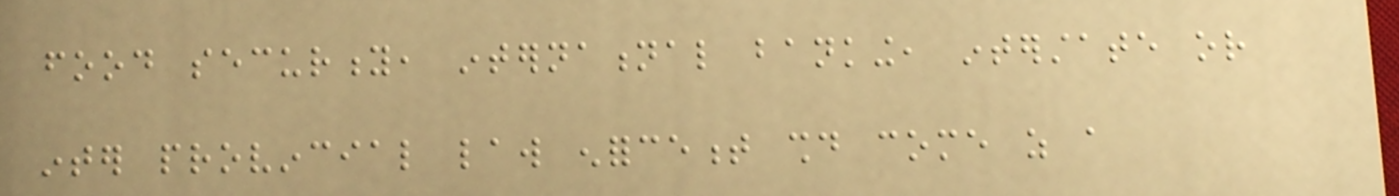food security, international banking, interstate or
inter provincial law enforcement should come as a
